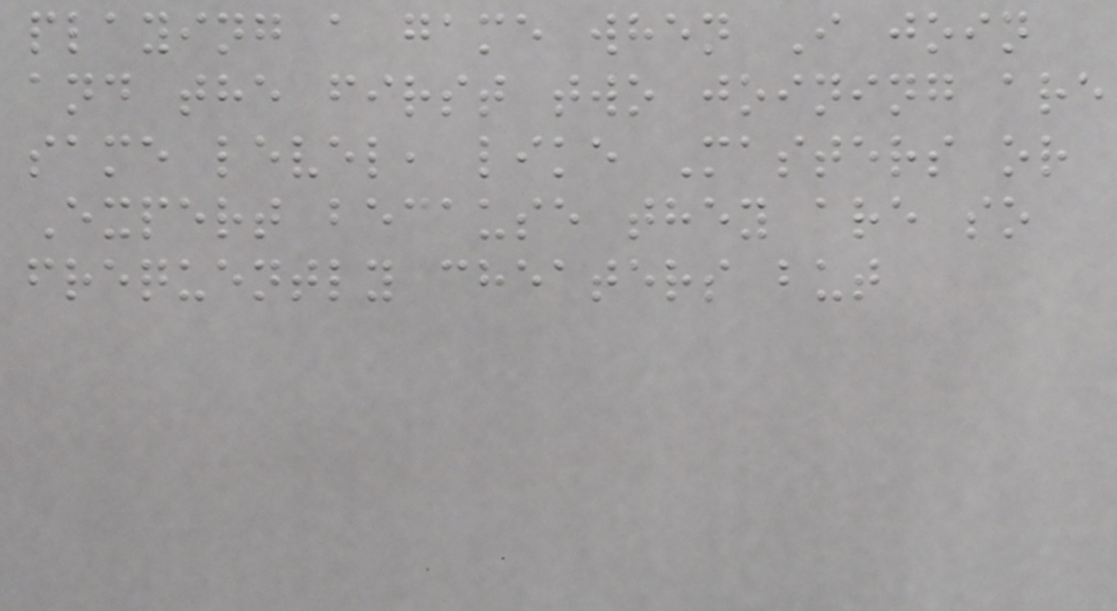playing a game when I join
and the first two joining are
same level, like Masters or
Expert because they are so
frequently cheaters but
